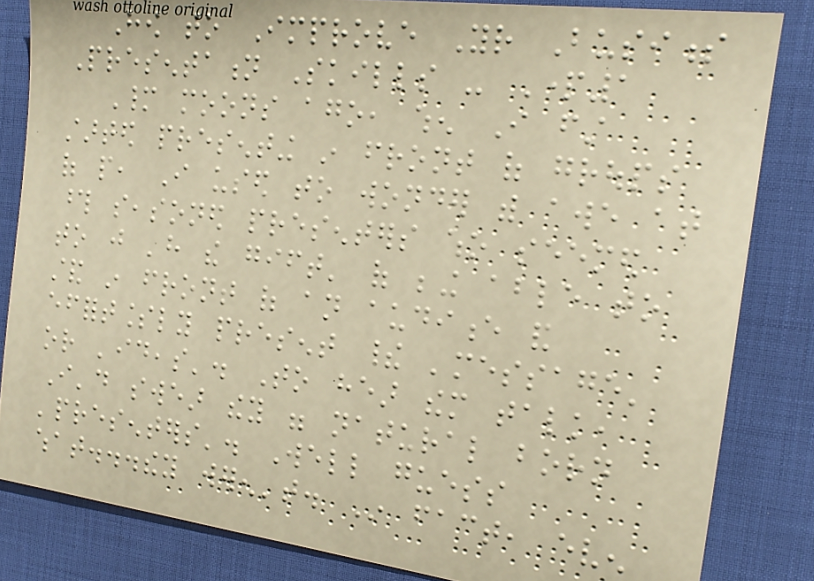How to Improve Your Business
Presentation Skills - Part1
Many moons ago, when I first
started presenting in front of groups
of people, I used to wonder with awe at
those seasoned presenters who seemed
to just 'have the gift' of being able to
stand in front of an audience and
effortlessly present their 'message'
or 'ideas'. To hear them talk,
I'd swear they were natural born
'presenters'. Well guess
what...they weren't. In fact, even
